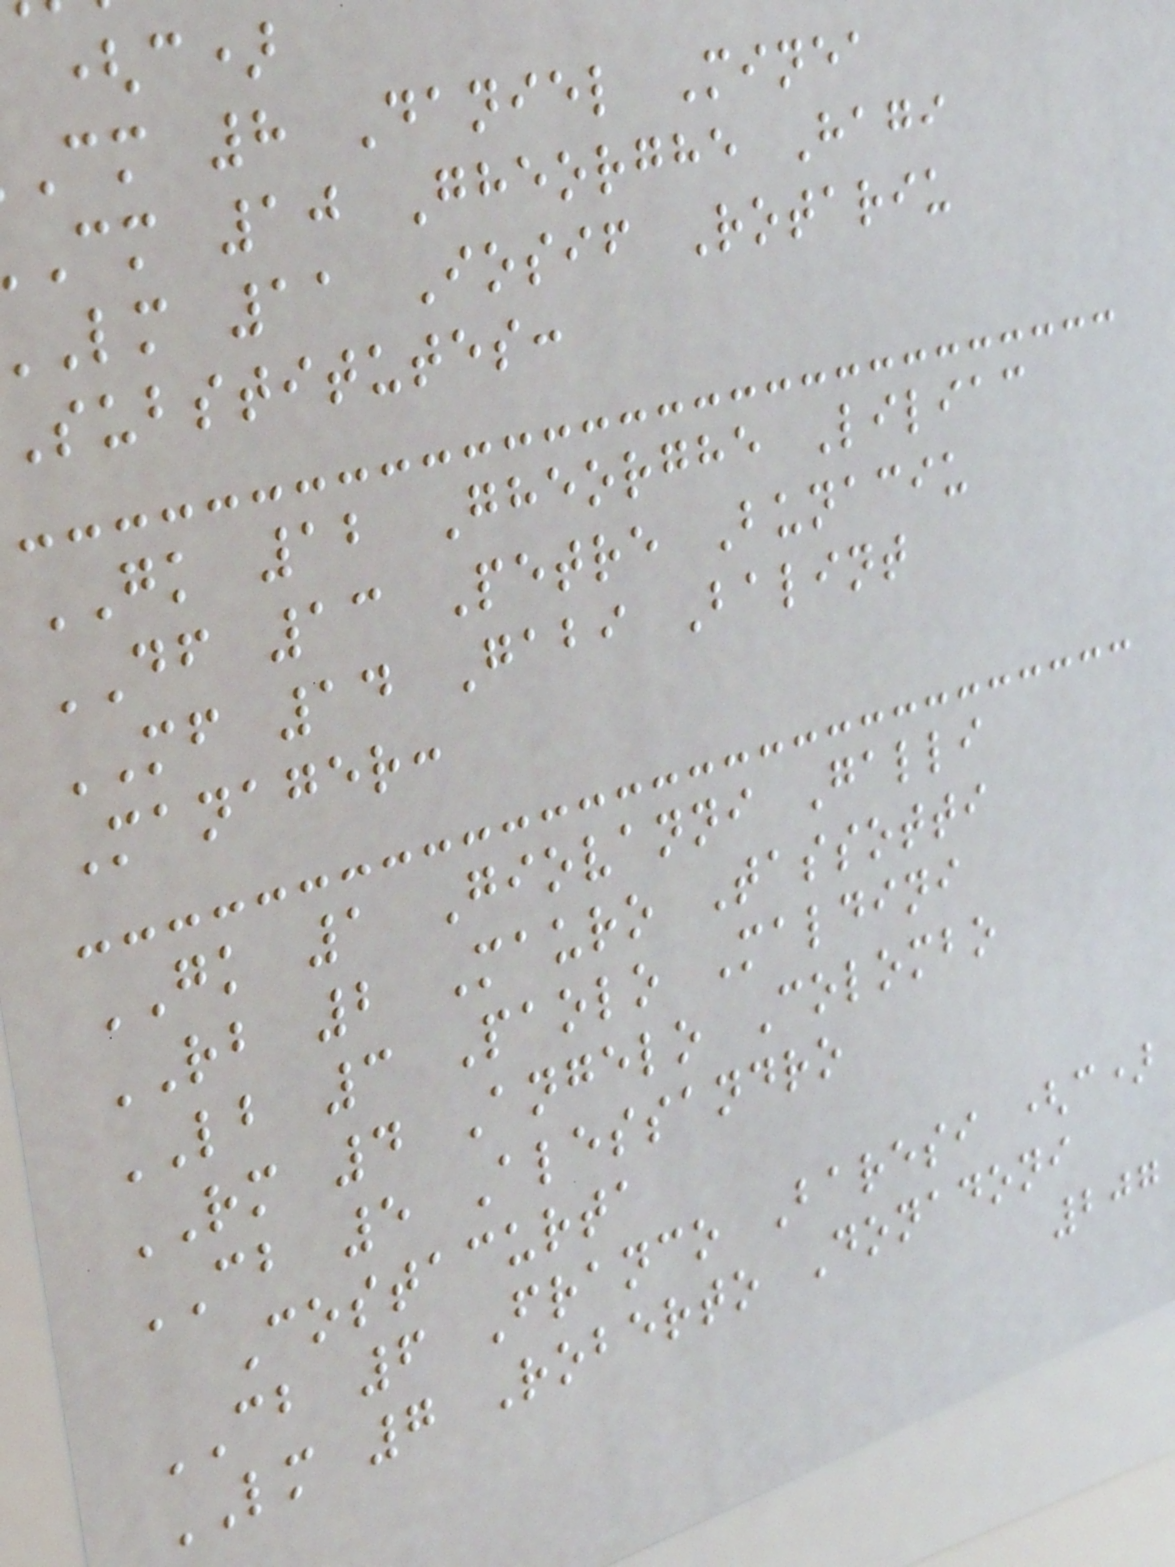(c)
cm 8 Daniel Minea
cm 10 Gheorghe Hagi
lm 11 Iosif Rotariu
Substitutes:
GK 12 Gheorghe Liliac
DF 13 Petre Bunaciu
MF 14 Gabi Balint
Manager:
GK 1 Giovanni Galli
RB 2 Mauro Tassotti
LB 3 Paolo Maldini
RM 4 Angelo Colombo
CB 5 Alessandro
Costacurta
CB 6 Franco Baresi (c)
LM 7 Roberto Donadoni
207
